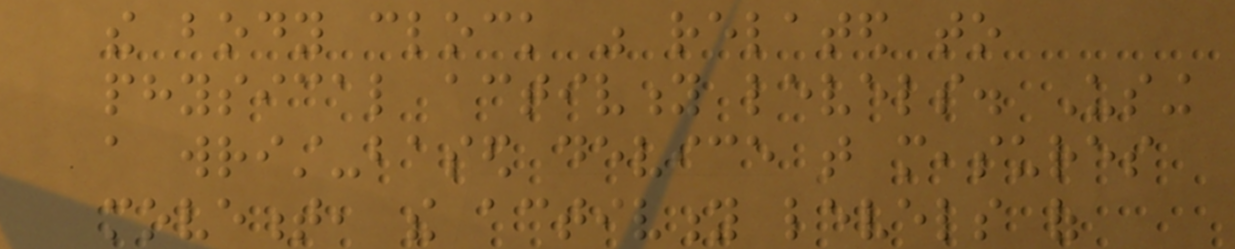the body clock was related to
physical activity levels. Using
a wrist-based device that measures
movement, the activity levels of
